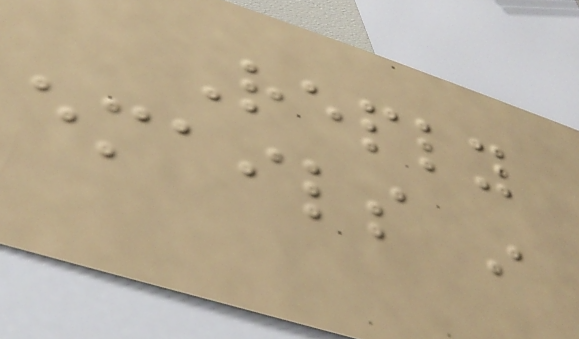Reply
emails in
